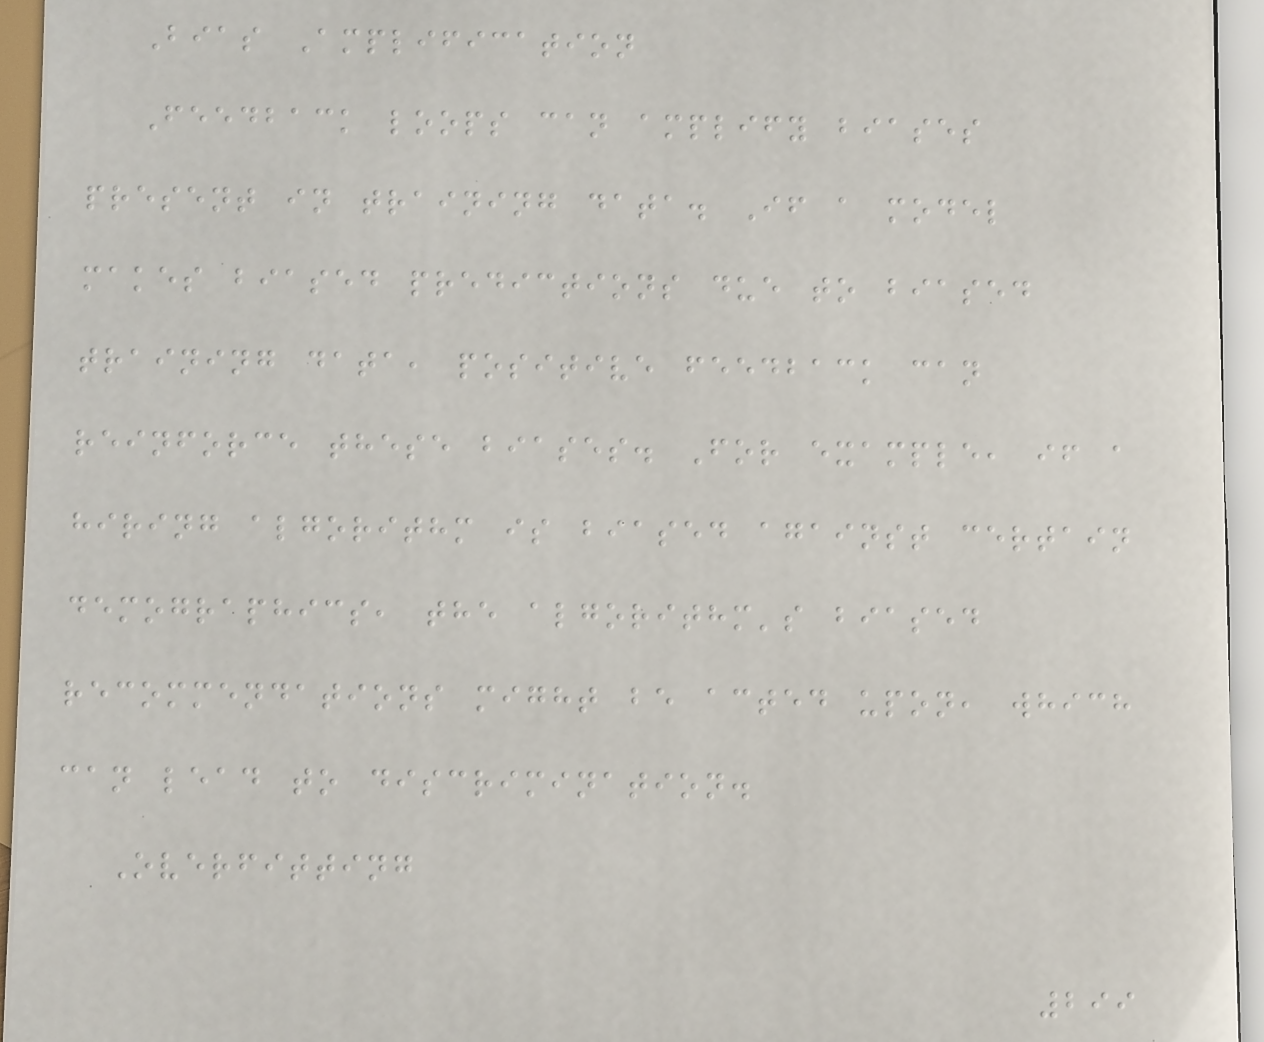Bias Amplification
Feedback loops can amplify biases
present in training data. If a model
makes biased predictions due to biased
training data, positive feedback can
reinforce these biases. For example, if a
hiring algorithm is biased against certain
demographics, the algorithm's biased
recommendations might be acted upon, which
can lead to discrimination.
Overfitting
299
